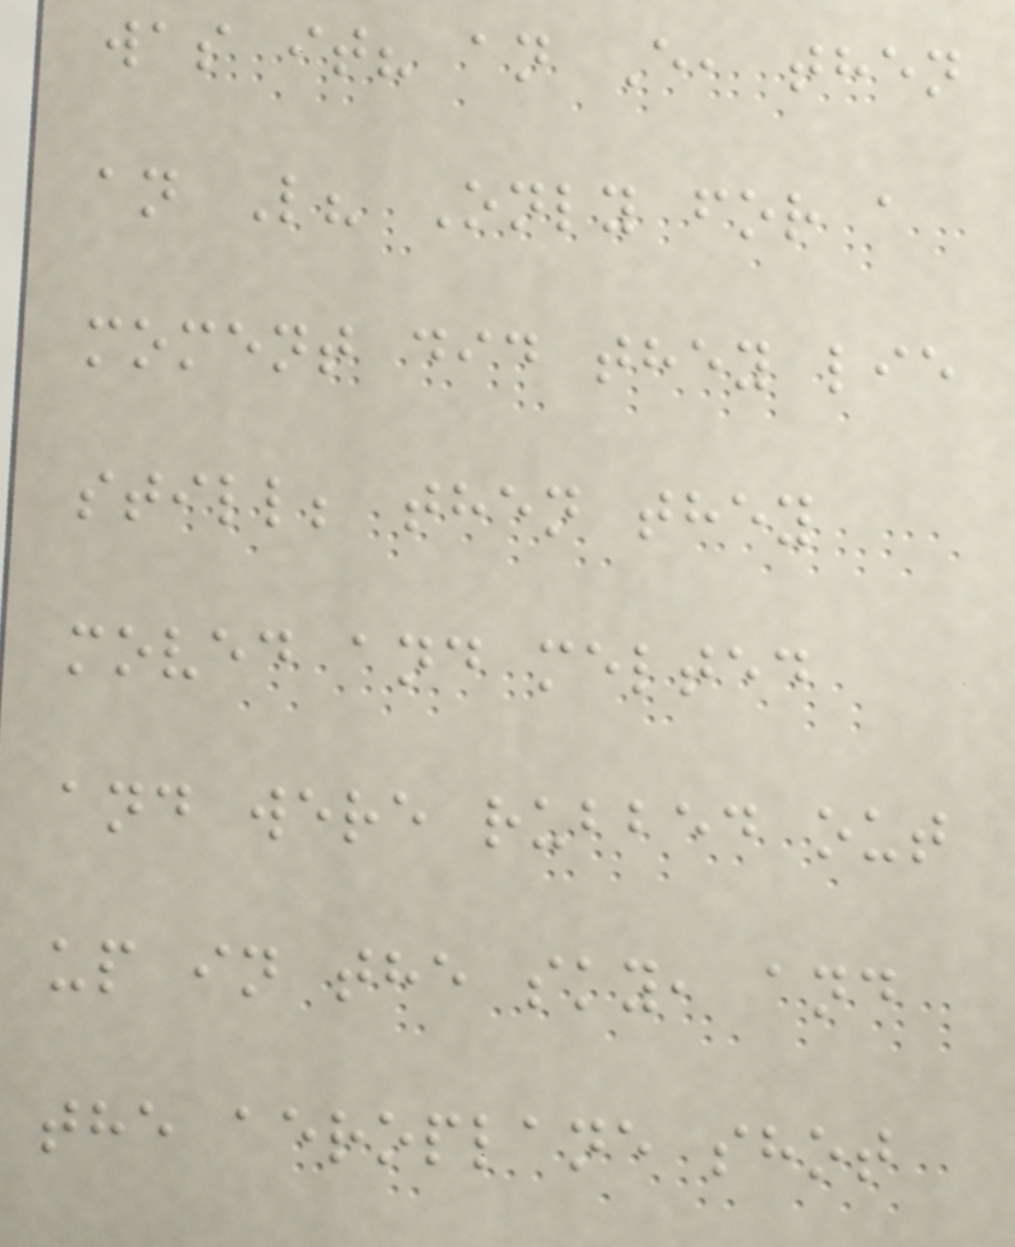was it? an E, then
an L? Only for a
moment did they lie
still; then they
moved and melted
and were rubbed out
up in the sky, and
the aeroplane shot
